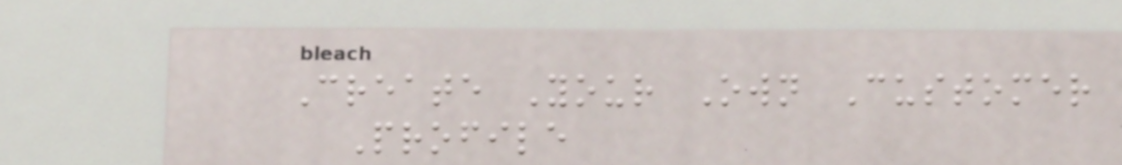Create Your Own Customer
Profile
